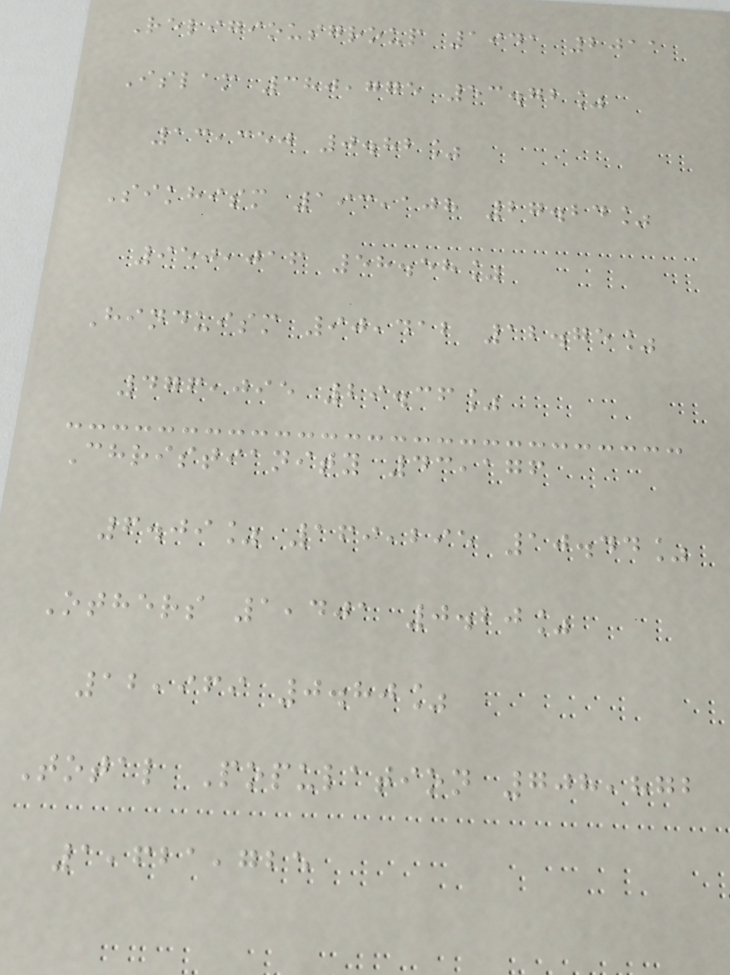Religiousgroup 1941 2011
Islam 380,775 53.72%
13,350 0.82%
Sikhism 193,108 27.24%
950,016 58.58%
Hinduism 90,412 12.75%
476,095 29.36%
Christianity 43,176
6.09% 169,295 10.44%
Others 1,401 0.20%
12,969 0.80%
Total Population 708,872
1,621,725
